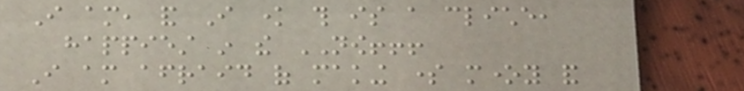I am, and I know this is a cliche,
happiest in the NOW!!!
I am afraid of making some money and
